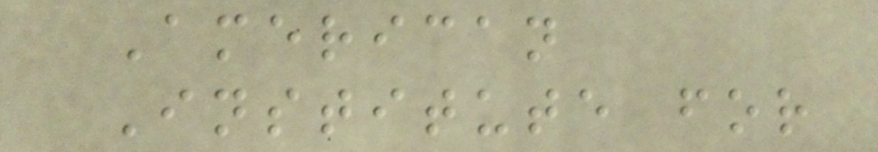American
Institute for
